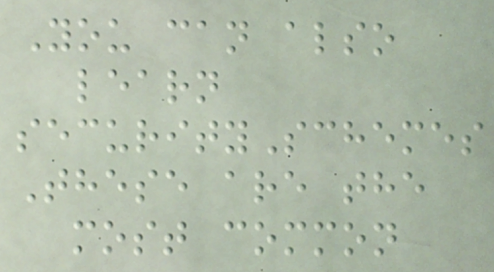You can also
learn
securitySchemes
These are the
most common
